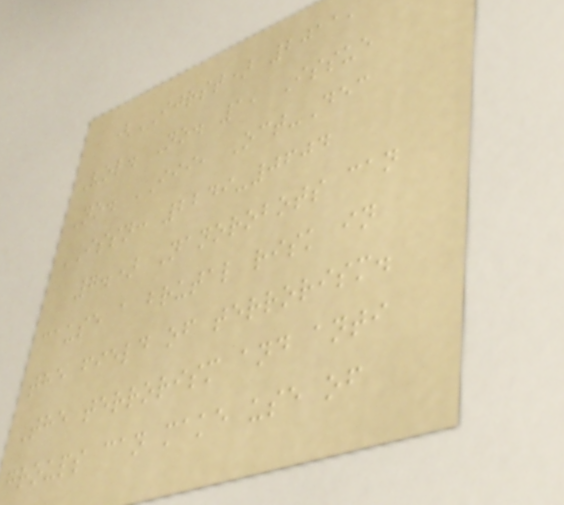(IJRST) 2011,
Vol. No. 1, Issue
No. III, Oct-Dec
ISSN: 2249-0604
7.) Nanorobots can
cause a brutal risk in
the field of terrorism.
The terrorism and anti
groups can make use of
